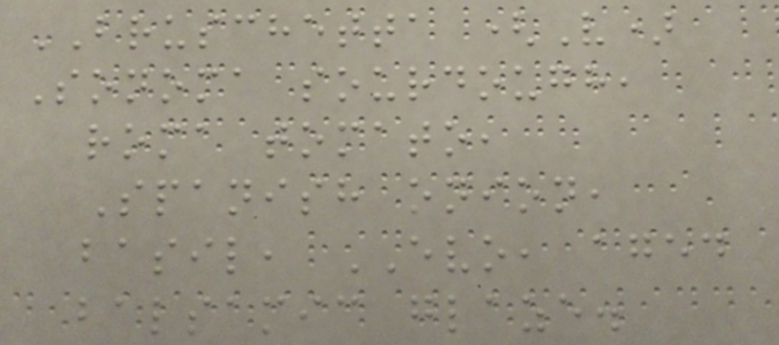BRUSCHETTA (V)
Sonoma sourdough,
roma tomato,
Spanish onion,
basil, EVO, aged
balsamic glaze.
